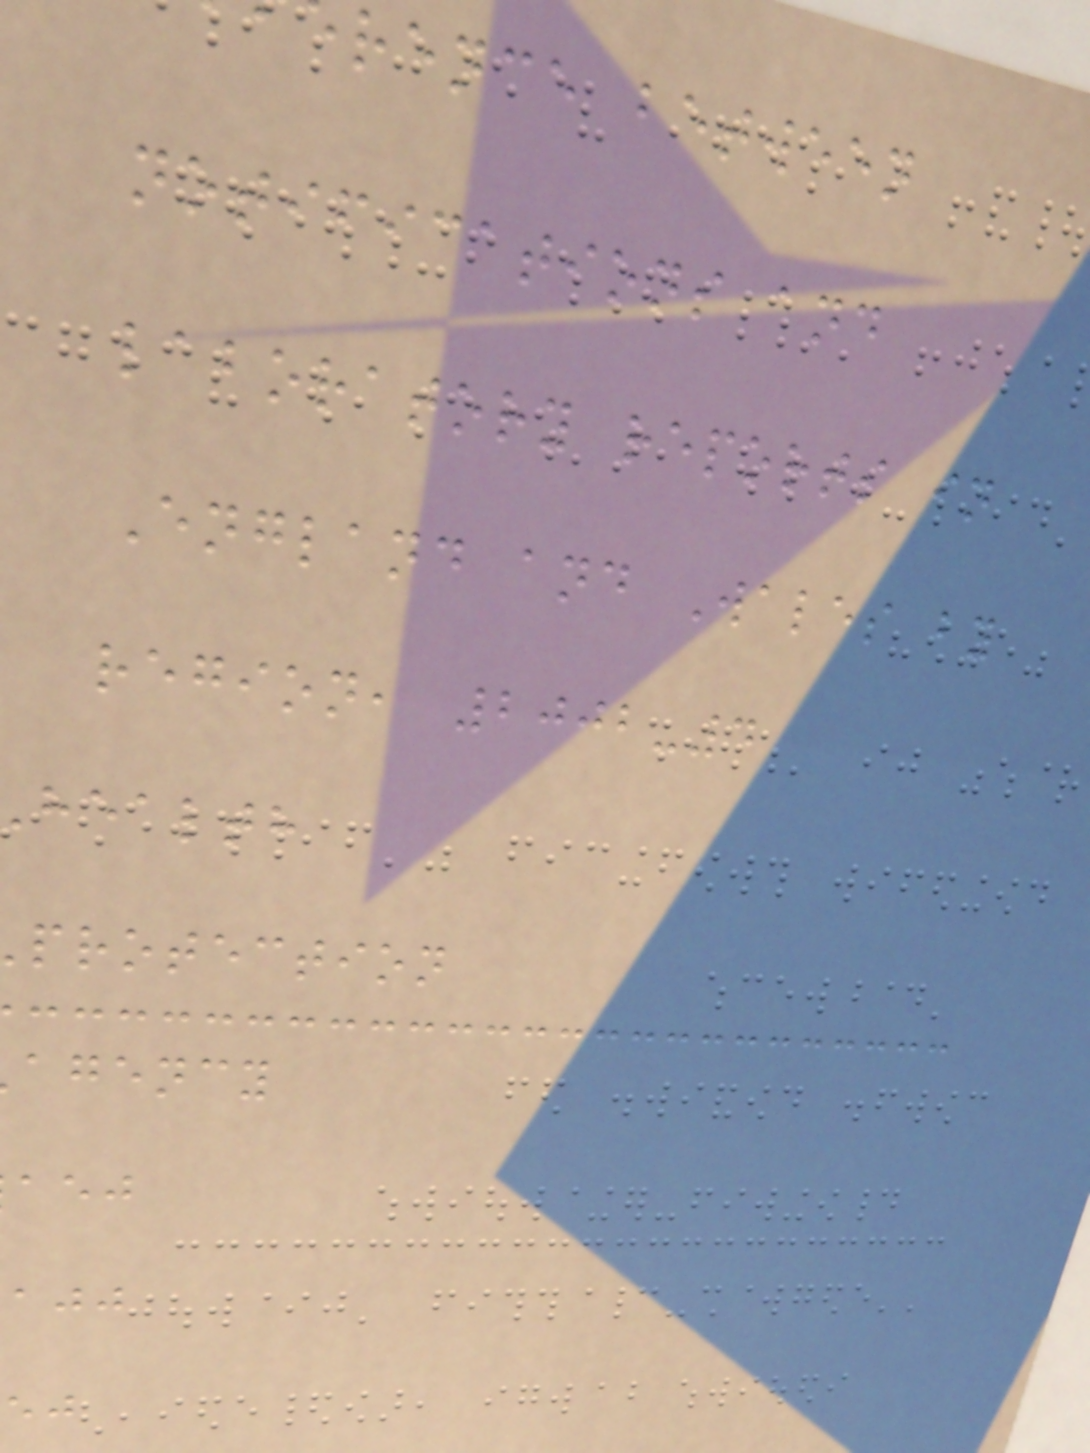rence between
notifications and
laboratory reports in
England and Wales by
region, 2002-4
health
protection
agency
